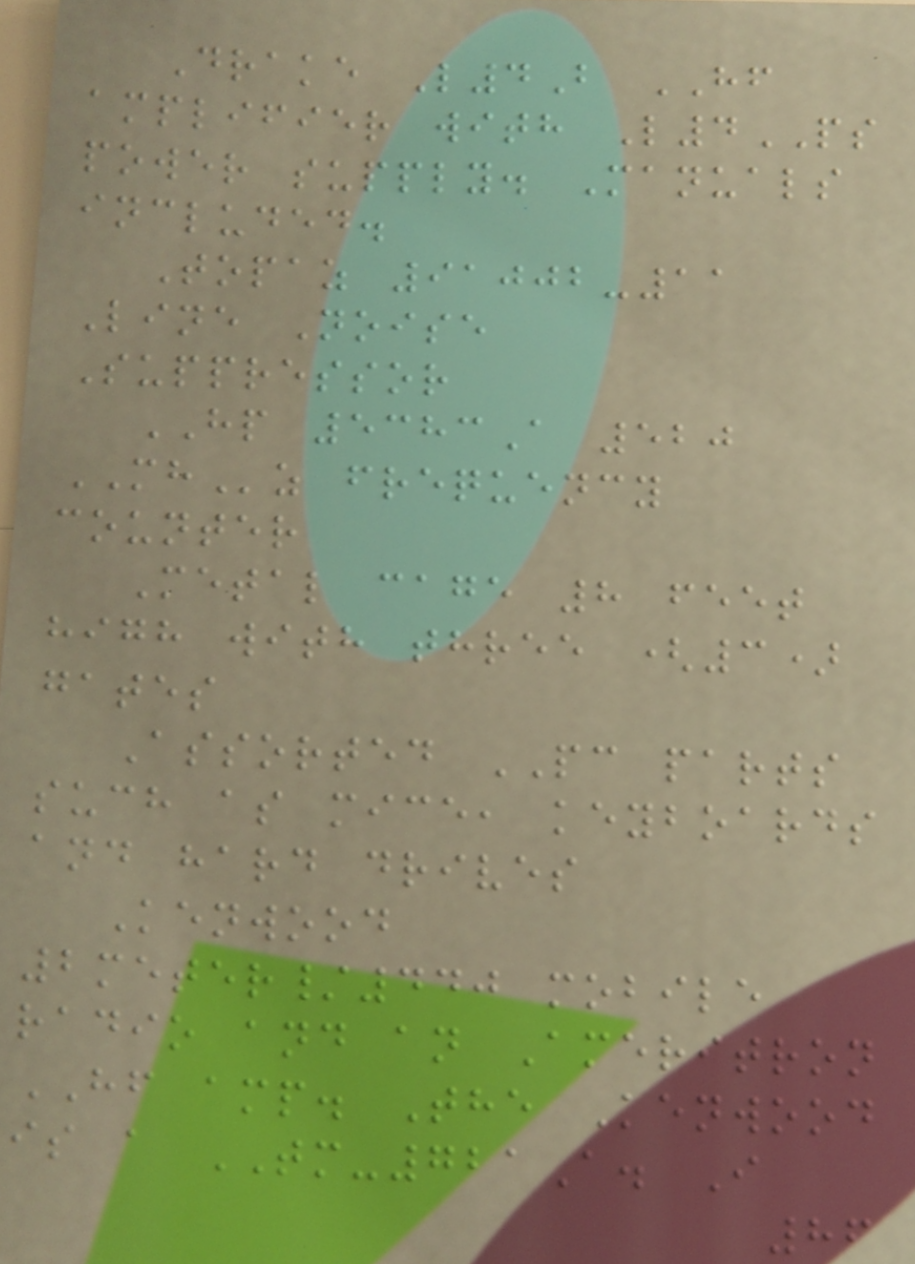Drake L4B HF
amplifier with L4PS
power supply. Manuals
included.
Topaz 91002-11
Line Noise
Suppressor
HP 5383A 520
MHz frequency
counter
Metal cage 8 feet
high with three (3)
gates
Assorted PC parts
such as mice, keyboards
and hard drives
Kenwood
2meter/440 mobile
radio and an Ameritron
HF amp. The Kenwood
is a TM-721A. I
86
